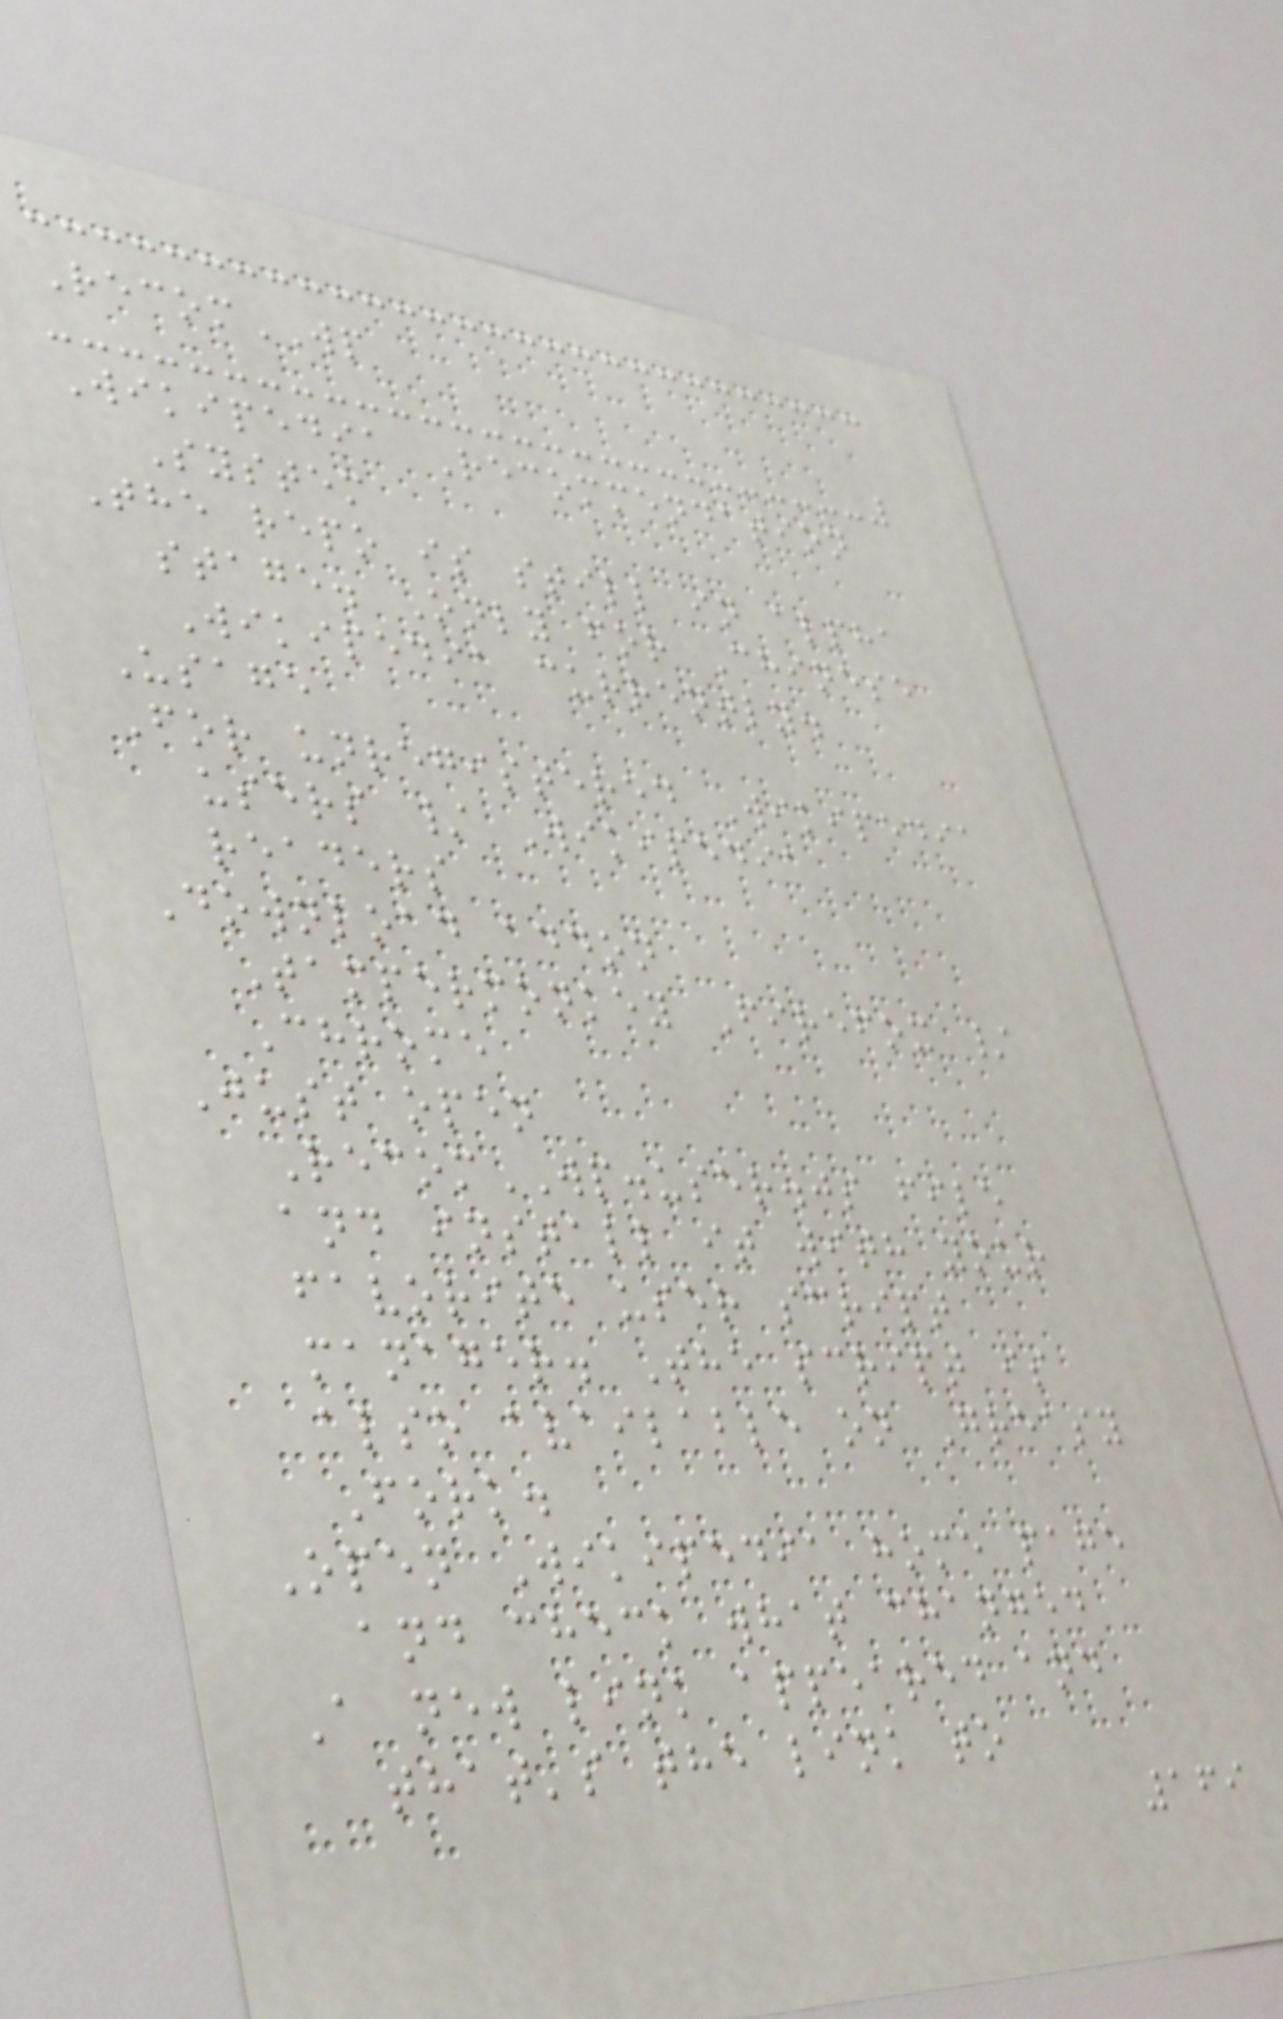RecomWP
Wikipedia Recommendation
System
The repo is still in alpha
stage. Only for Chinese
Wikipedia currently.
Usage
For unregistered Wikipedia
users / Wikipedia
readers
Download addon
Tampermonkey Firefox /
Chrome
Just open
RecomWP.user.js file
and install it with your
favorite user script
manager. The script is
also available on Greasy
Fork.
Open Wikipedia home page
and check what changed
A new link appeared and
that's the link to
169
